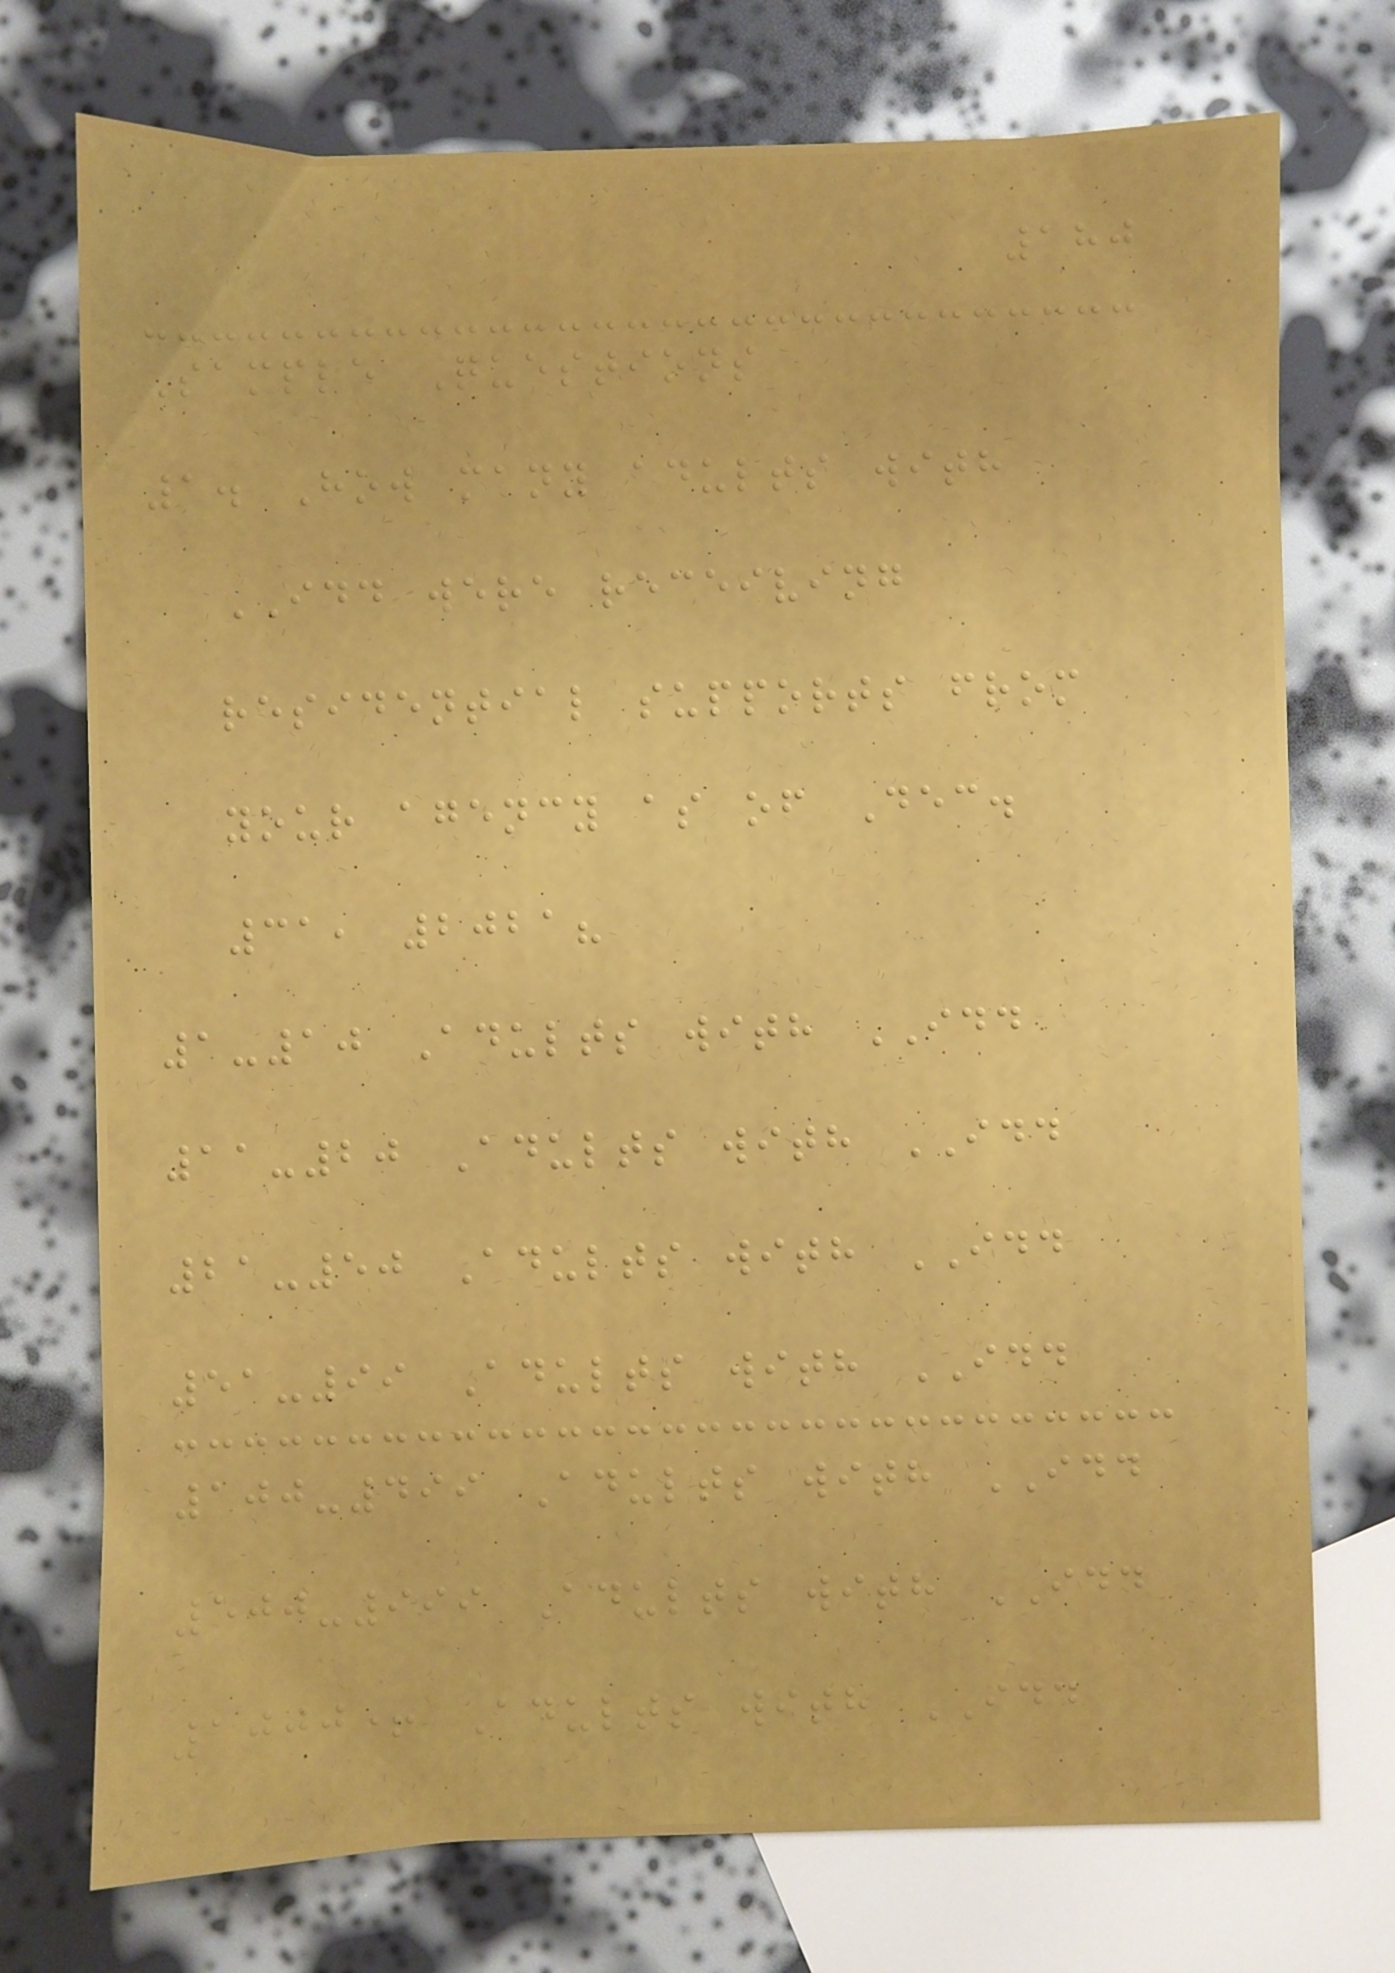180
Sample Questions
1. How many adults with
IDD were receiving
residential supports from
your agency as of Dec.
31, 2021?
1-10 Adults with IDD
11-20 Adults with IDD
21-50 Adults with IDD
51-99 Adults with IDD
100-499 Adults with IDD
500-999 Adults with IDD
1000+ Adults with IDD
